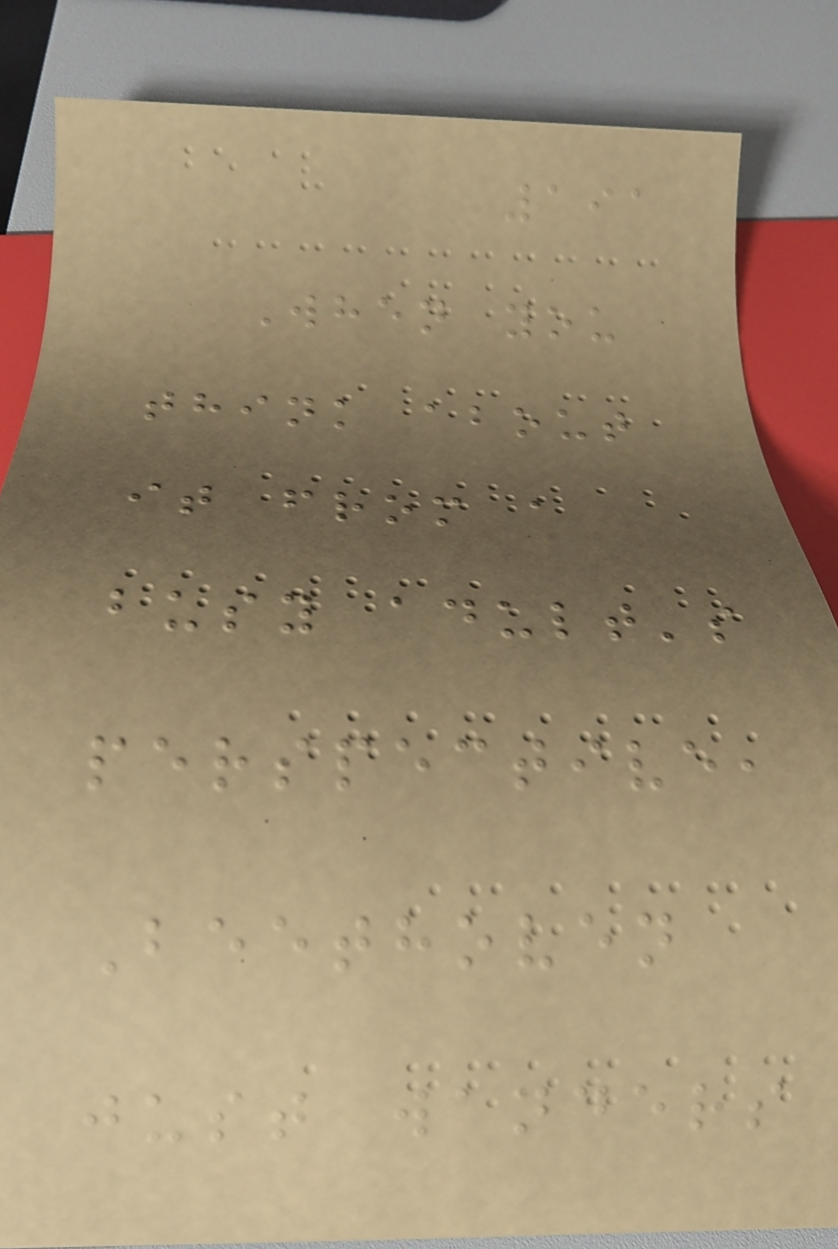191
When you
think about
it from a
busy adult's
perspective,
Beethoven
just wanders
